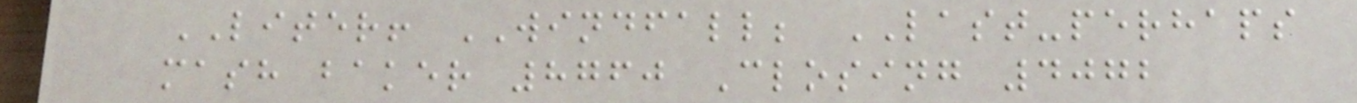LITER! WINDFALL; LAST-perhaps
mash baker 8760 Closing 4072
